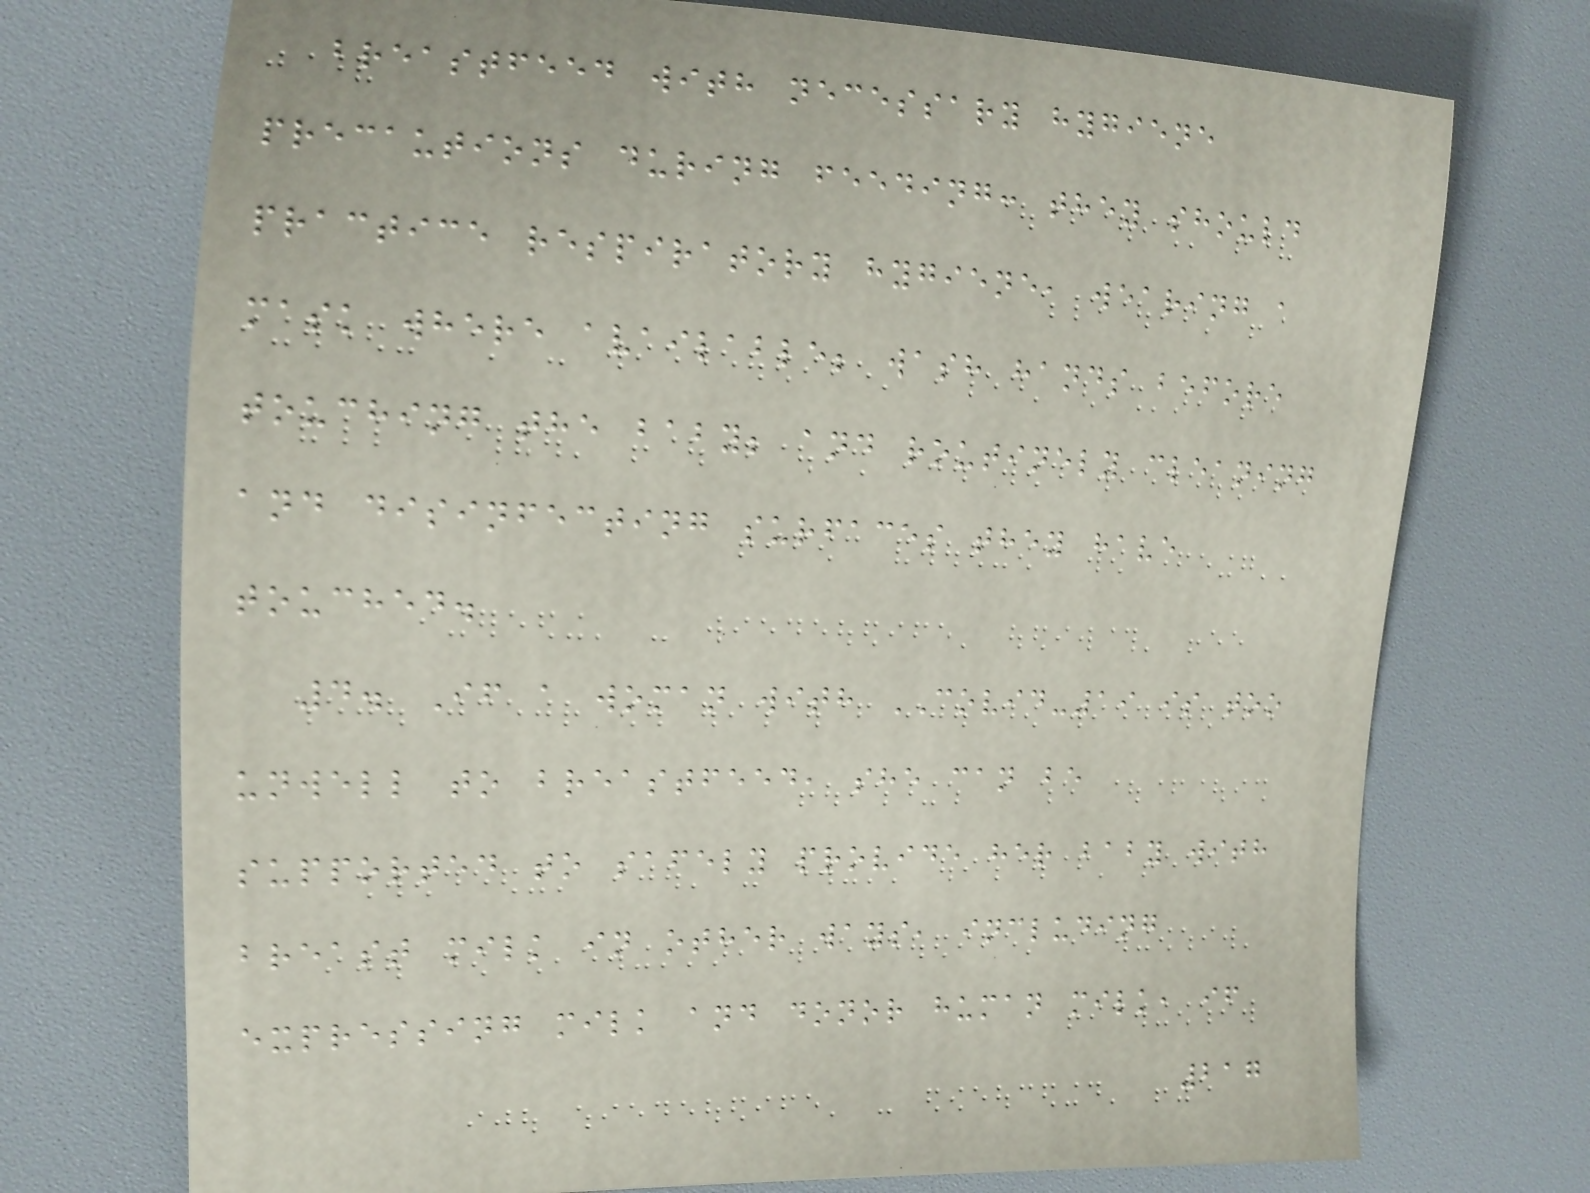breastfeed with necessary hygiene
precautions during feeding: they should
practice respiratory hygiene, wearing a
mask where available; wash hands before
touching the baby; and routinely cleaning
and disinfecting surfaces they have
touched.
4. If a woman with COVID-19 is too
unwell to breastfeed, she can be
supported to safely provide her baby with
breast milk in other ways, including
expressing milk and donor human milk, if
217
